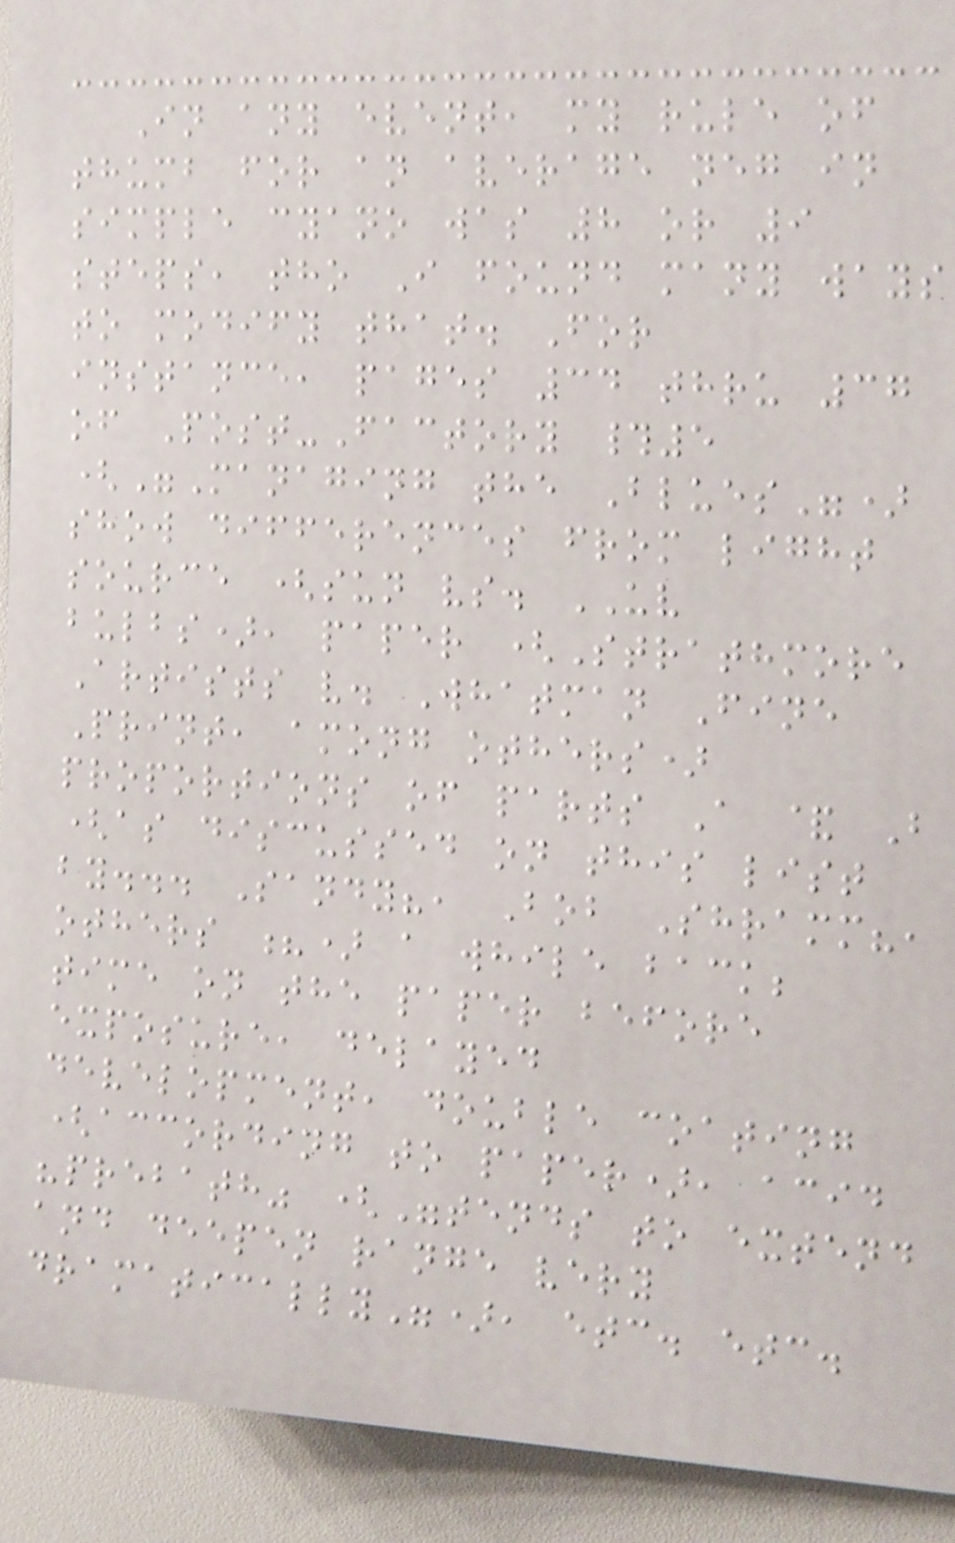In any event, my rule of
thumb for an average neg in
simple cyano was 8 or 9
steps, tho I found many ways
to modify that. For
instance, pages 34 thru 37
of Post-Factory #5
("Managing the Blues")
show differences from light
source (sun vs. UV
bulbs), paper (Strathmore
Artists v. Whatman Fine
Print, among others)
proportions of parts A & B
(as discussed on this list
by... Sandy?, Bob Shramm?,
others ?) a while back;
time on the paper before
exposure, delayed
development, double coating
(according to paper), acid
"prebath" ("tends to extend
and deepen range very
dramatically"), etc. etc.
